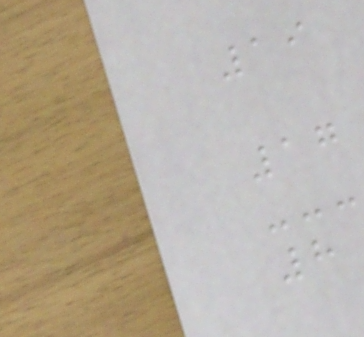19
17
8
